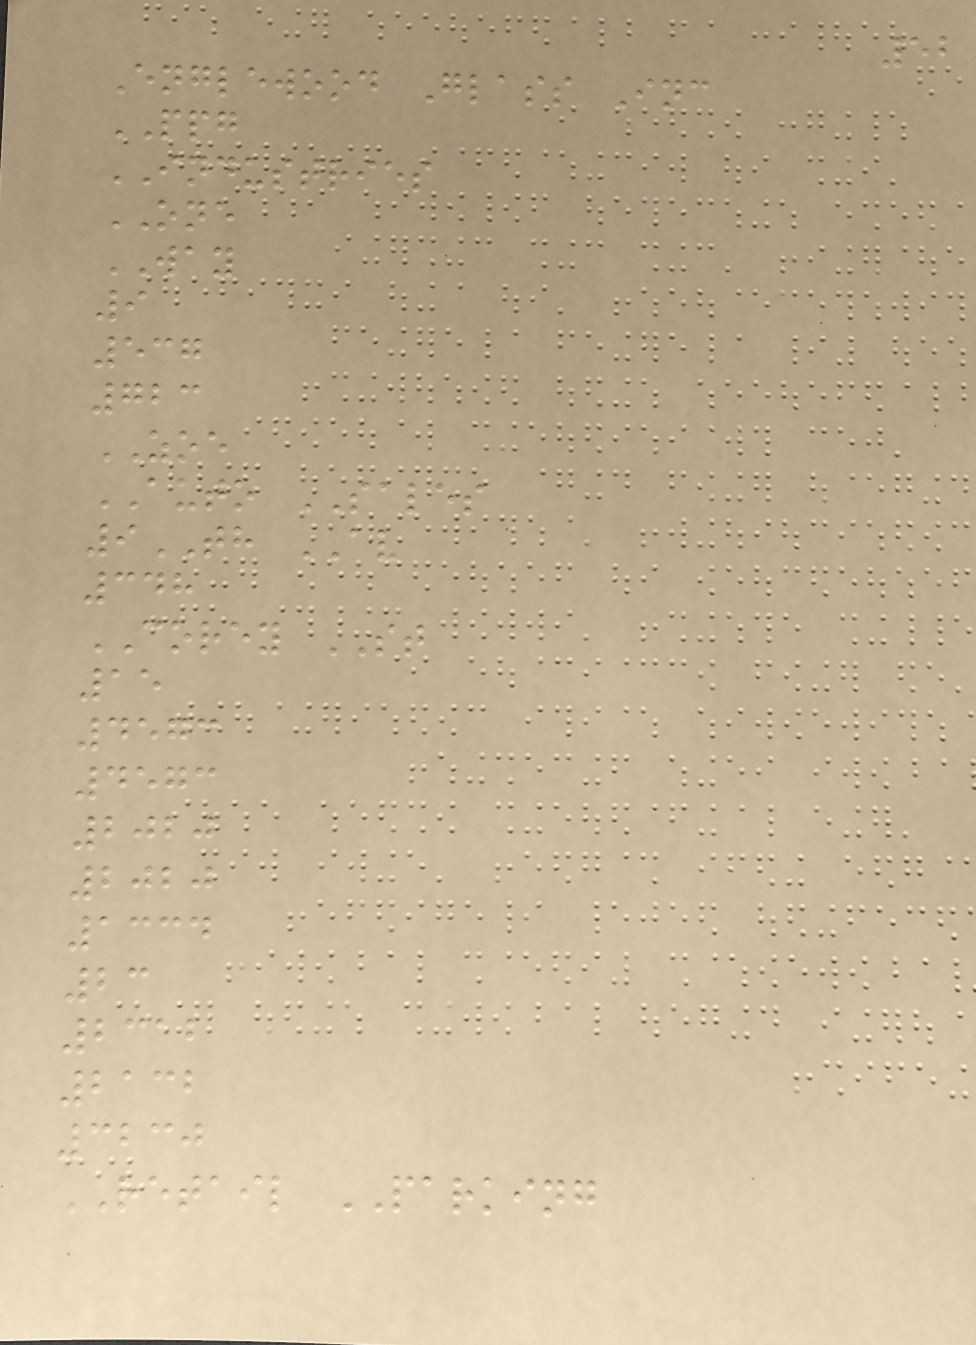52
Englewood Glass Inc
PPG
INDUSTRIES
ONE
WAY
9
537
723
ZOE
AUTO SALES
9TH AV
348
COREY ST
15
4573
4573
2020
2020
1334
23
2312
2132
3230
RETAIL PARKING
